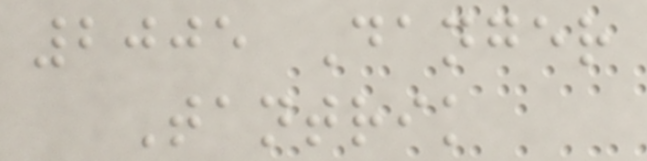2005 Danger
Tantrik
